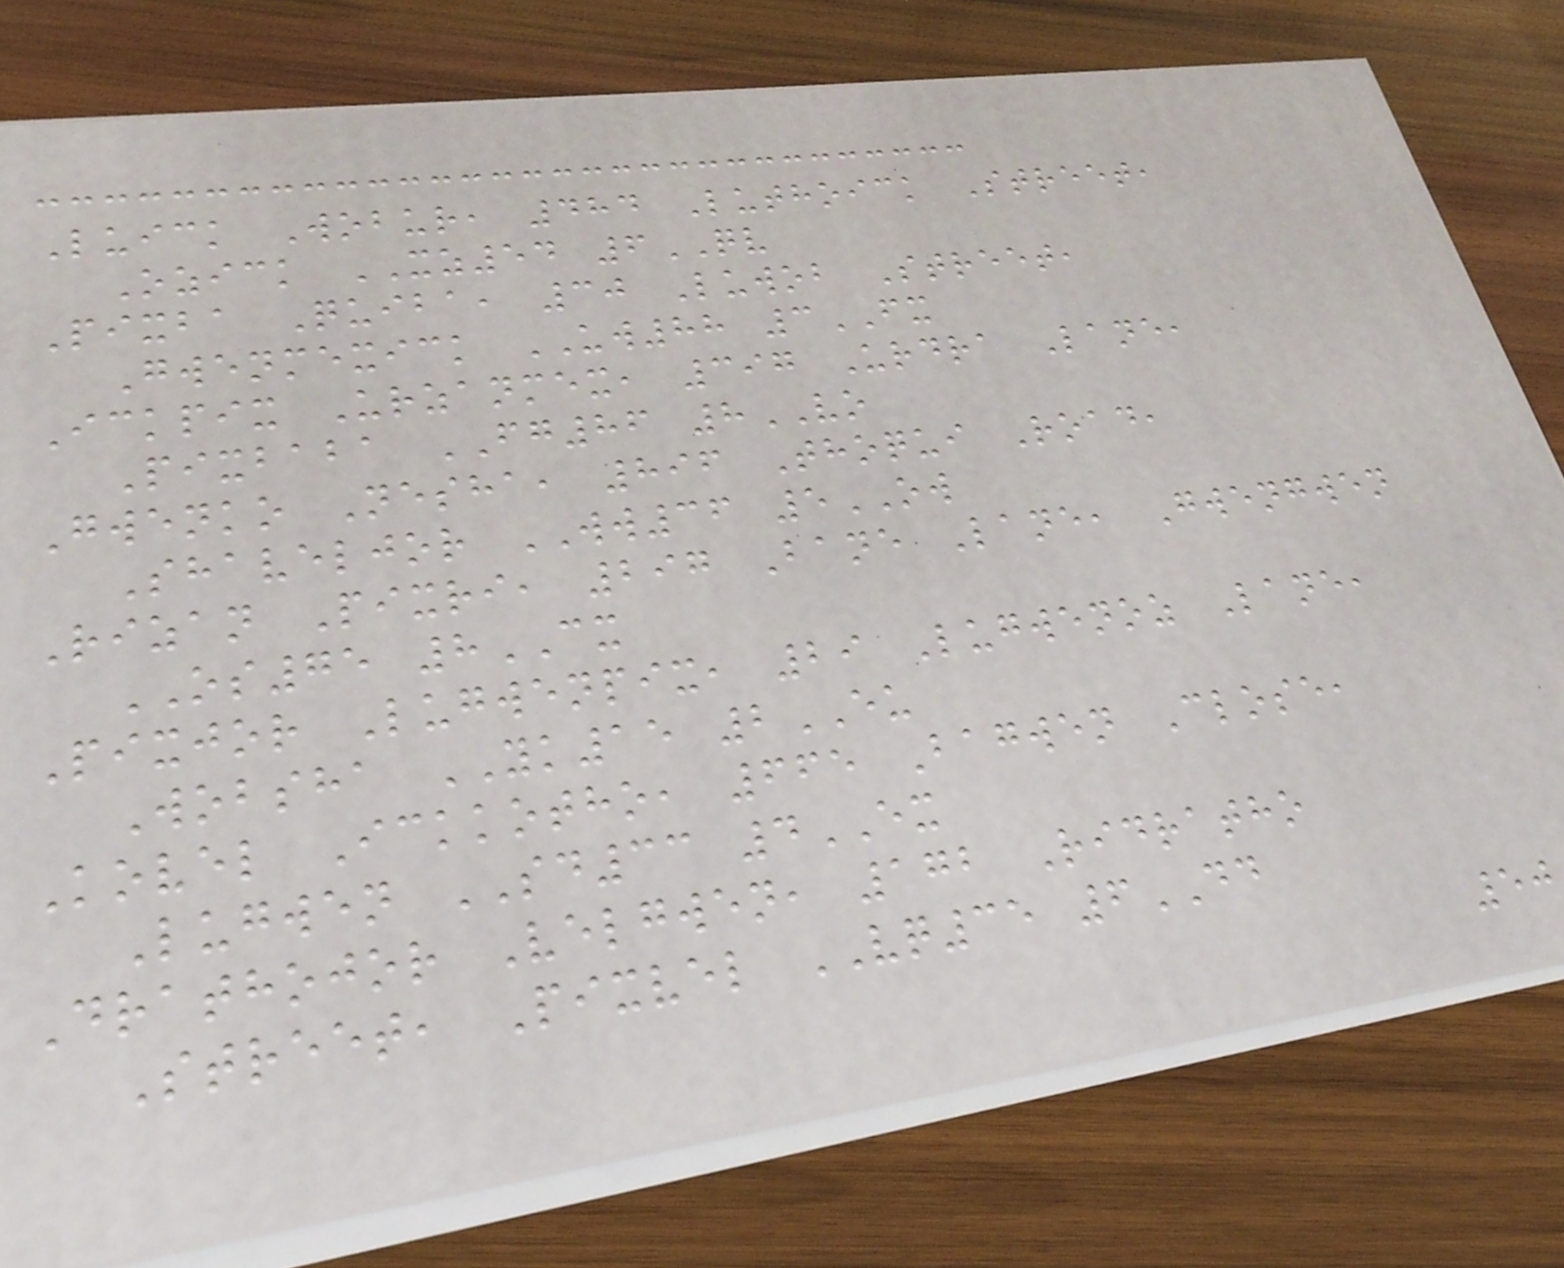Luick Wobur, 484 Luthoick Street,
Ozick XZ54 6QV
Pixba Quiba, 30 Luwob Street,
Gwenmexick UW88 3FX
Ickpix Urzanmex, 397 Urdra Lane,
Pixbaba FG86 8VO
Gwenko Nesha, 896 Thoqui Road,
Shaveljor WW36 5OW
Rizan Pixri, 297 Bane Lane, Gwengwen
OS75 8CX
Pixjor Lugwenpix, 29 Lugwenoz Lane,
Wobsha YK15 2EU
Kovel Ickkotho, 665 Bagwen Close,
Lugwen SD33 4EX
Drathojor Velgwen, 172 Ridratho
Street, Pixvel VQ35 6DD
50
